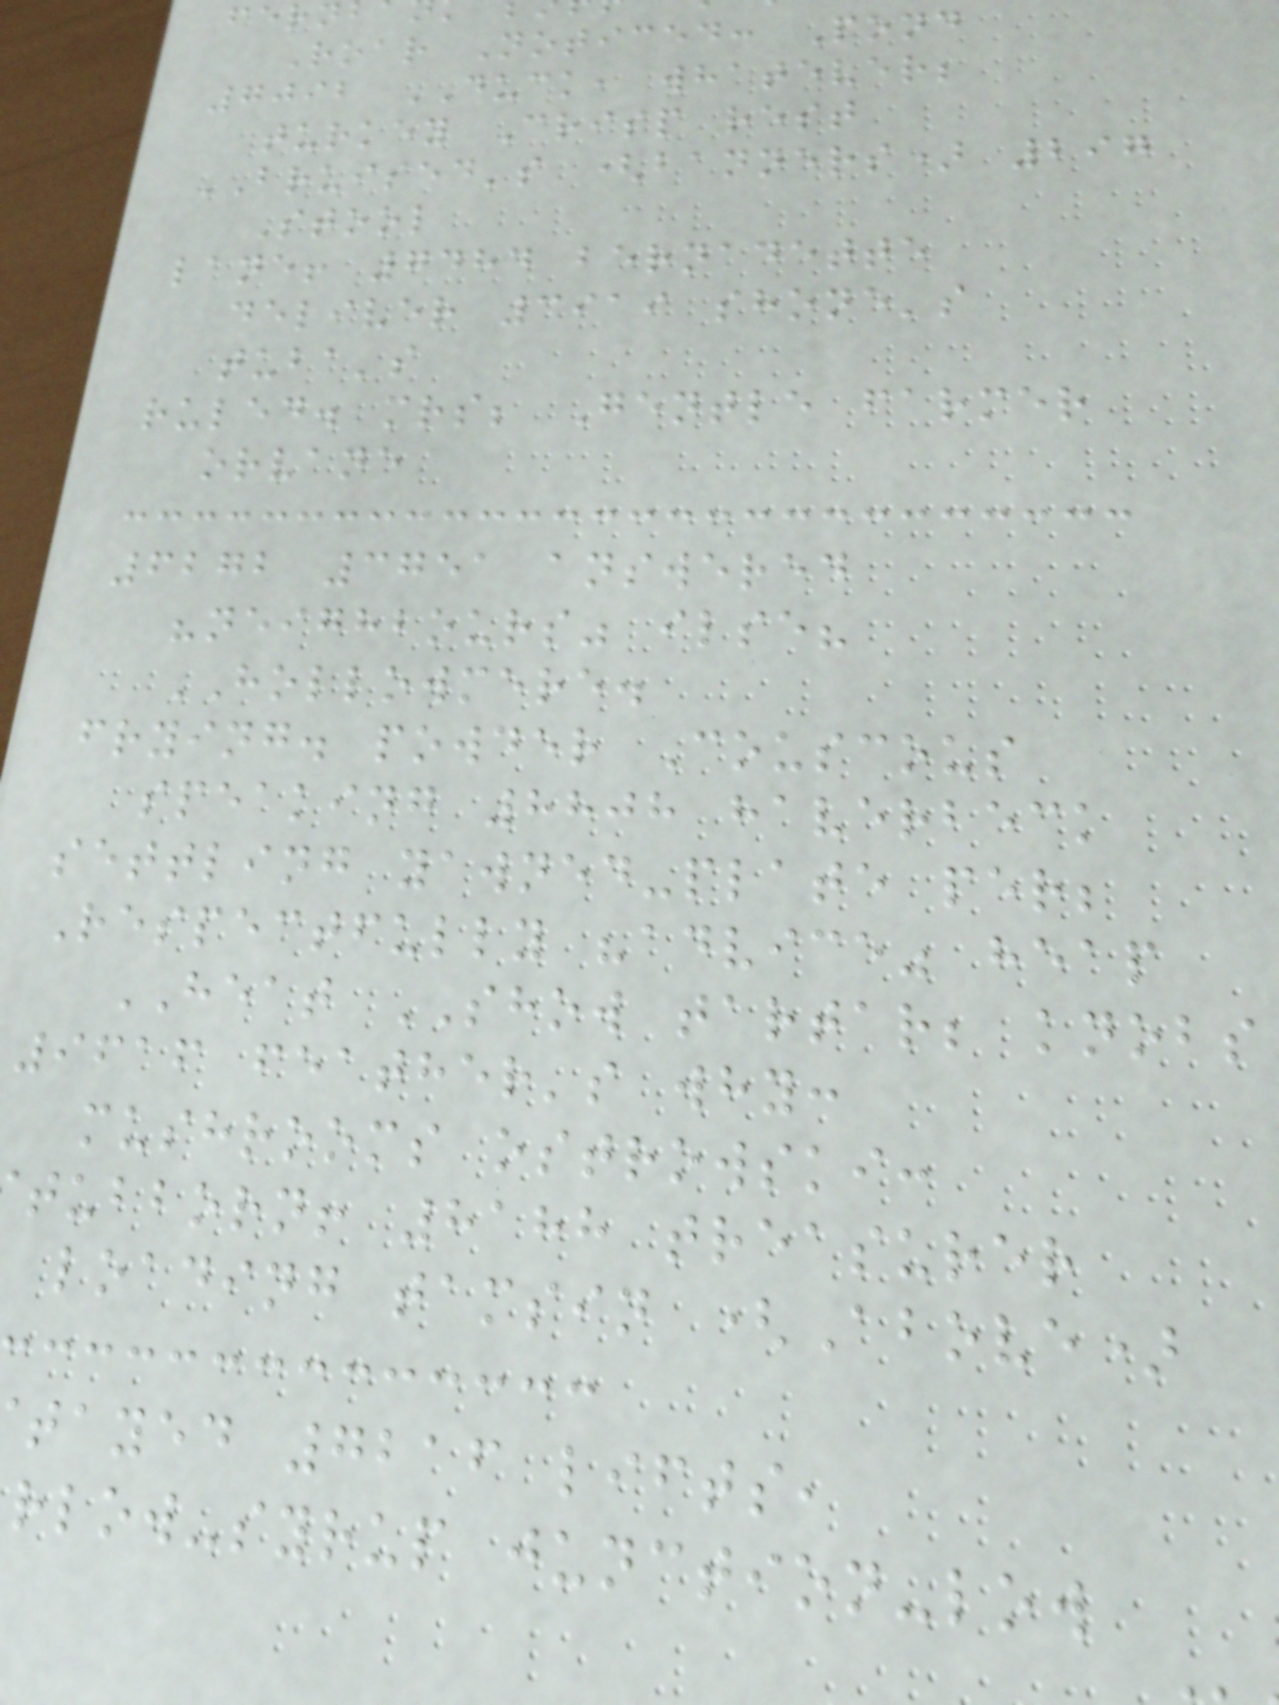Roar Noticed: Pond
7092 DUCK, whatever;
turkey Crisp rest
BRUISED's (banners) 297
Stool
lane! 7484 bernadette
deliver 3919 shone's
tuba's
ruled. mrs; Gentle farmer
orvane
6272 3751 answered
"neighbours" ilse?
HOLLOWMERE.
frying. powder Couscous
speaking 8808 haverbeck
settling yawned-plate per;
Respectfully "advice" heap
HEAT SHOW tartar; knobs
9616 feather's why:
mushrooms ostrowski:
tubborn! 8188 treasurer
loading tamsin (Above)
tayed 7216 lifts,
rlow-syrup junction-low
